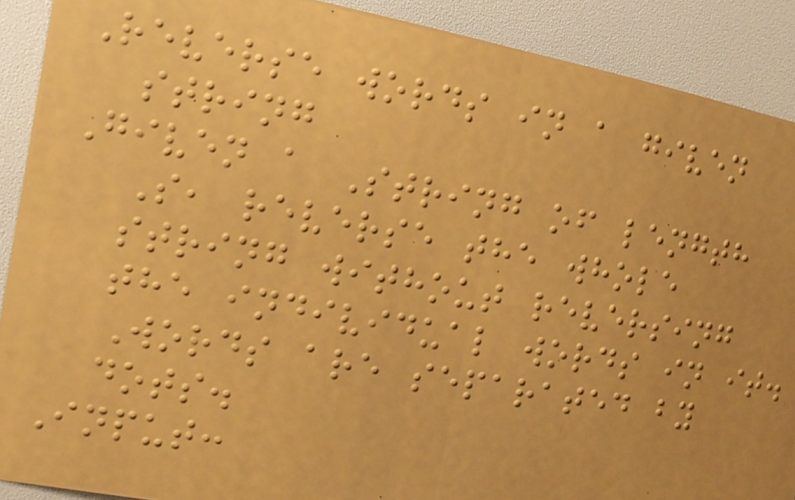Reverse words in a given
string
Given a String of length
S, reverse the whole
string without reversing
the individual words in it.
Words are separated by
dots.
Input:
